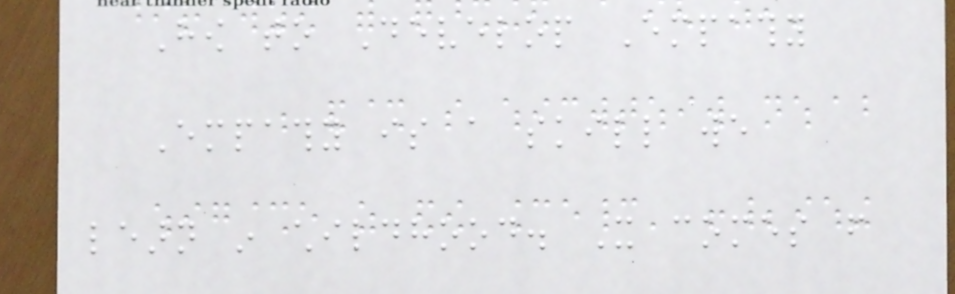How to Develop Empathy
Empathy is a skill we
learn in childhood. It comes from
